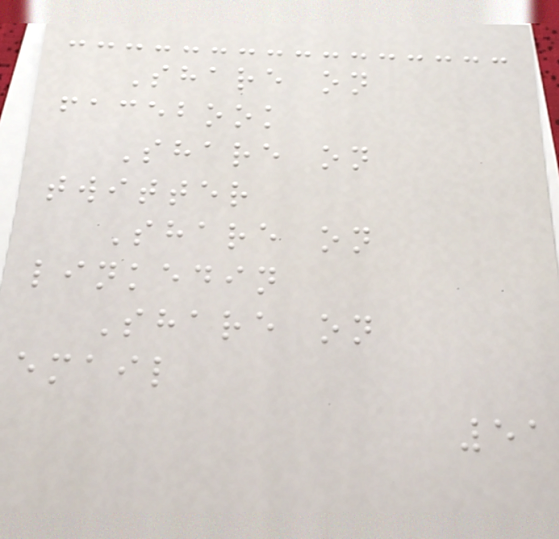Share on
facebook
Share on
twitter
Share on
linkedin
Share on
email
51
